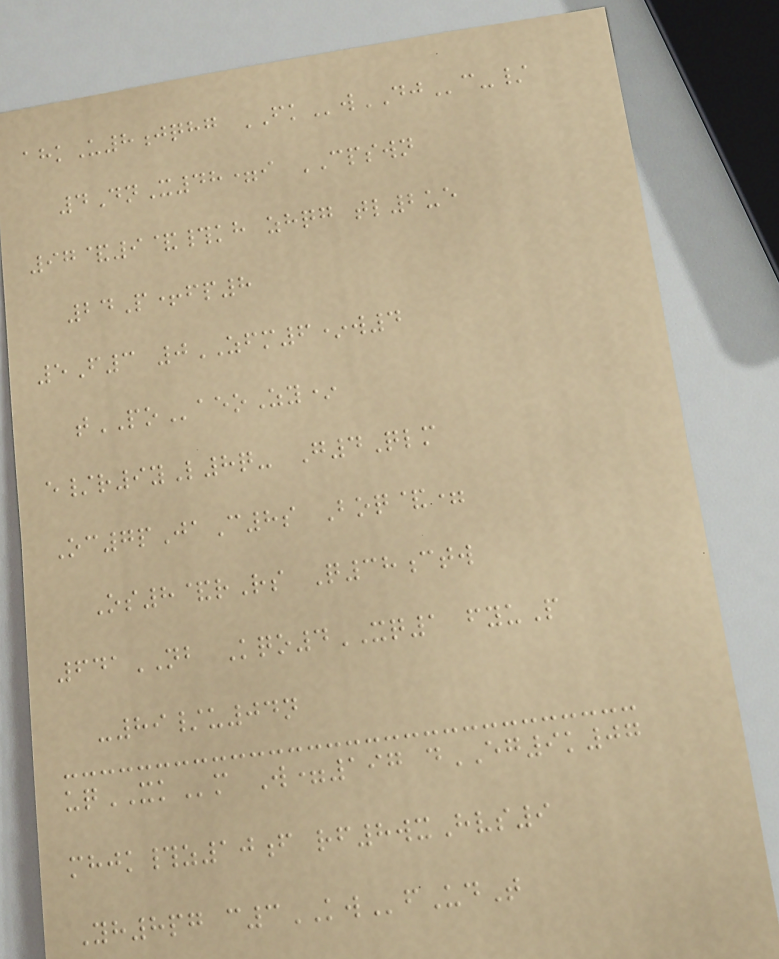ahkU8jqhg FKwDJc-/
4DnX48=i CPSWN
97&9&#kh zhqg tl2ue
24P+fp8
5F3 0ZFM6*w4
tPOaeoZy*
e/r9yL8q- G4Qlm
Oc7pJaC8s Boq&=
Os8&rRs Q38ctw
641NB Kqo4XQ1 fyuP
-89/u04n
uqXKm W=197 dEG9k07
mhjk#z10f rf8wxHvs9
Yh8pg c3KWfUdT
